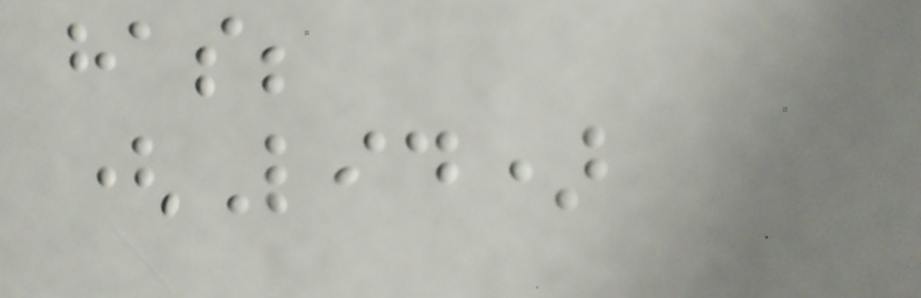has;
(Lid)
